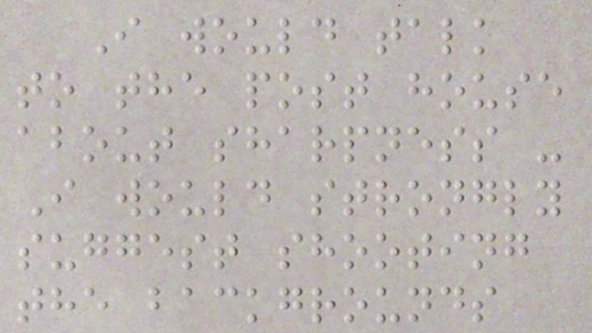I would talk
to the post house
about sharpness -
I would strongly
suggest shooting
the backgrounds
